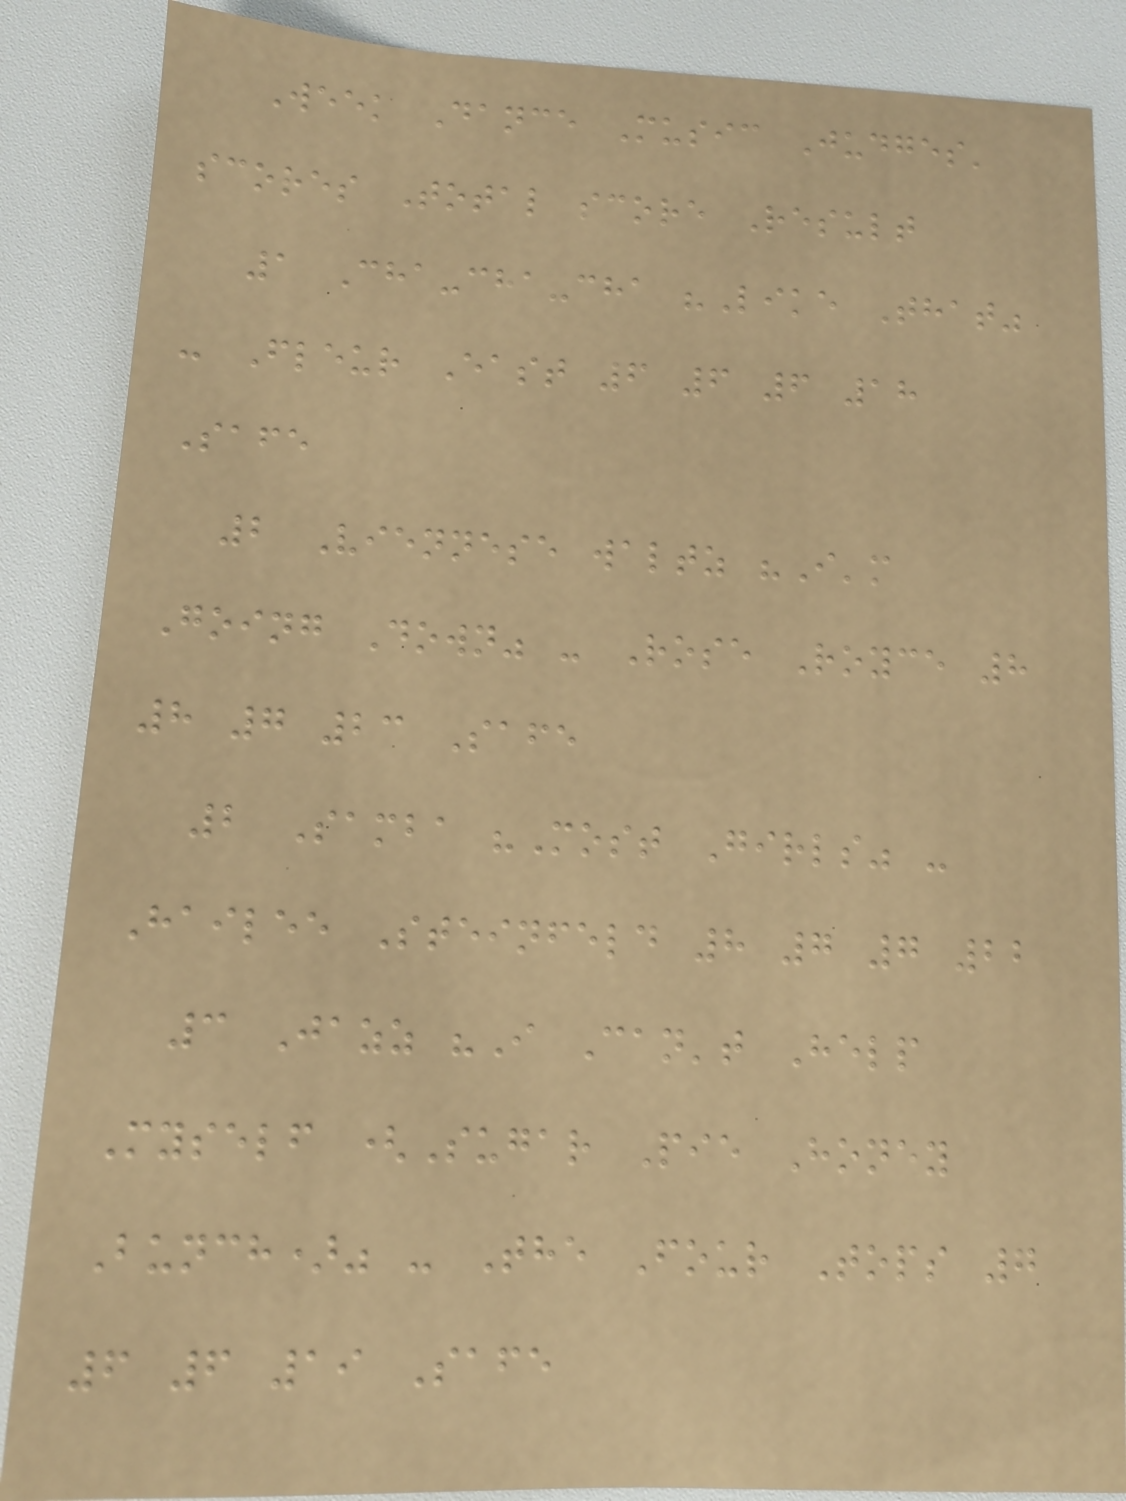Week Dance Music Judges'
scores Total score Result
1 Cha-cha-cha "Like That"
- Fleur East 6 6 6 18
Safe
2 Viennese waltz "I'm
Going Down" - Rose Royce 8
8 7 23 Safe
2 Samba "Most Girls" -
Hailee Steinfeld 8 7 7 22
3 Jazz "I Can't Help
Myself (Sugar Pie Honey
Bunch)" - The Four Tops 7
6 6 19 Safe
